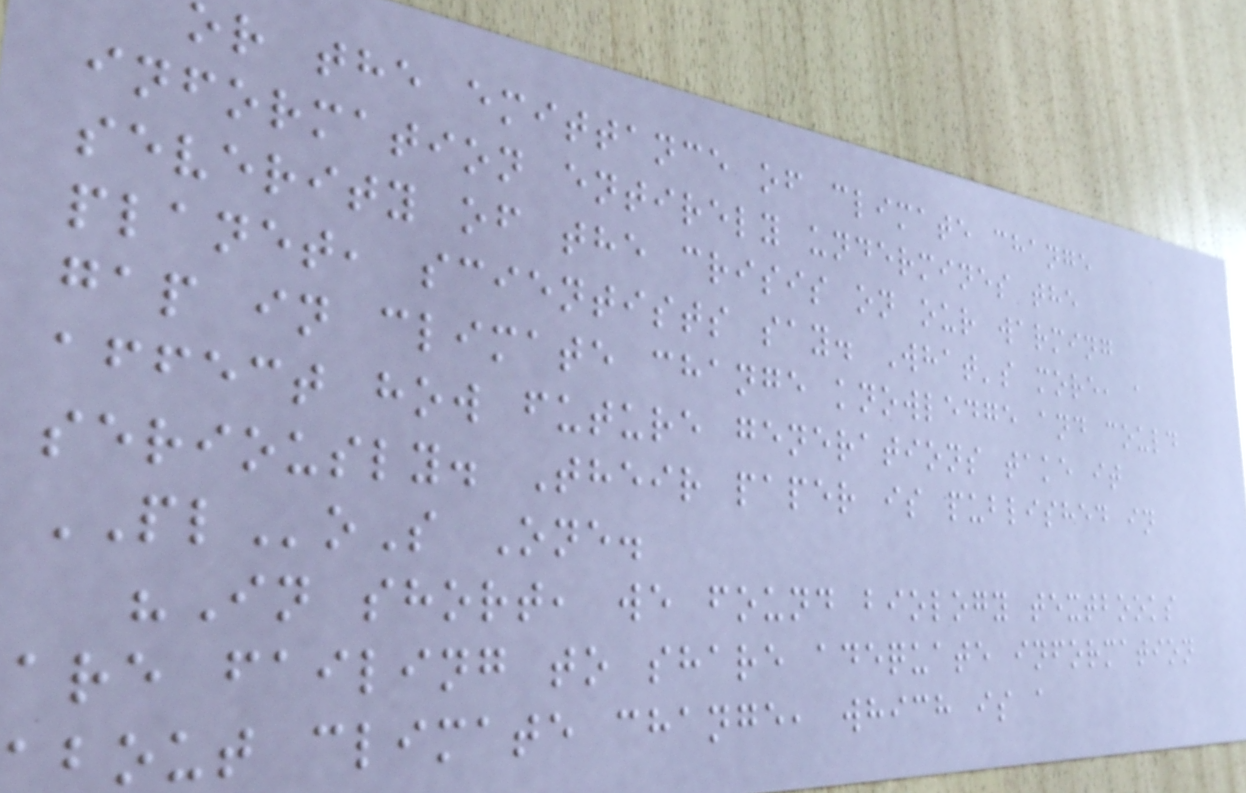or the emittance of climate change
information entirely undermines the
severity of the crisis on our warming
planet, scientists say. What's more, a
gap in climate change knowledge and could
affect how future generations take it
seriously. Their paper is published in
PLoS One.
"In short, we found biology textbooks
are failing to share adequate information
about climate change, which is a
